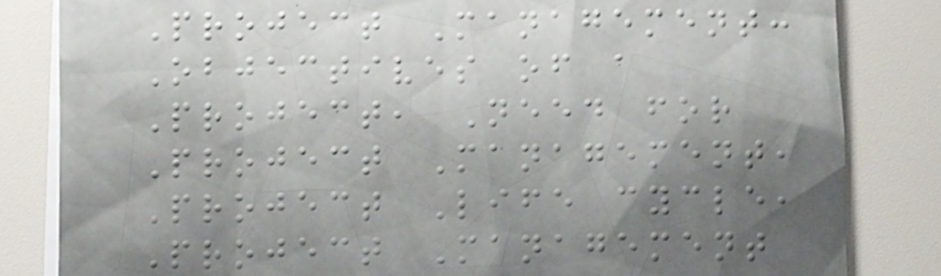Project Management:
Objectives of a
Project, Need for
Project Management,
Project Life cycle,
Project Management
